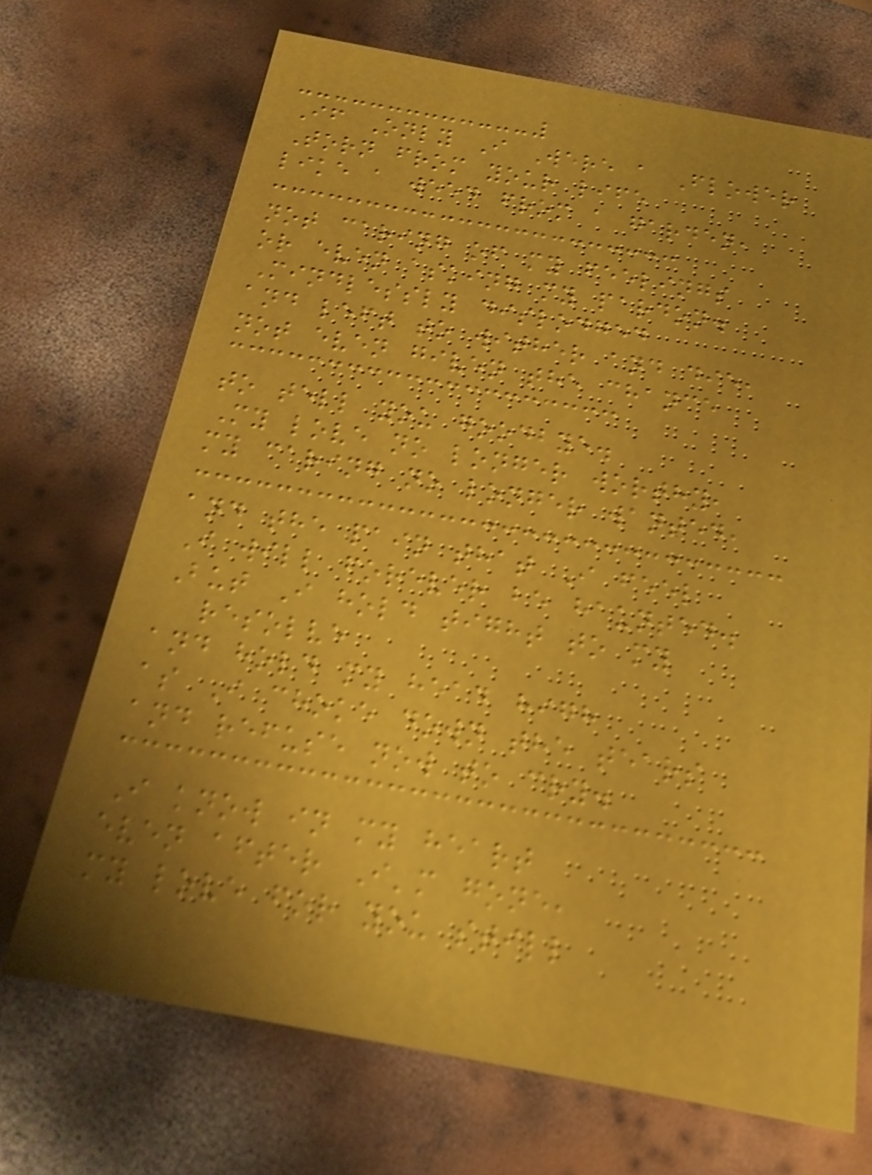If Only I Were a Flower
Torn from your life
like a weed from a garden,
not caring of my feelings
or even asking my pardon.
Mindlessly dislodged
and left to wither and die,
not even given the chance
to tell you goodbye.
My love no longer worthy,
my caring no longer wanted,
and the pain that I feel
I will forever be haunted.
But I hold tight to my
resolve
and hold my head high
as I choke down the tears
and refuse now to cry.
I know in my heart
even after I'm gone,
my love for you still
